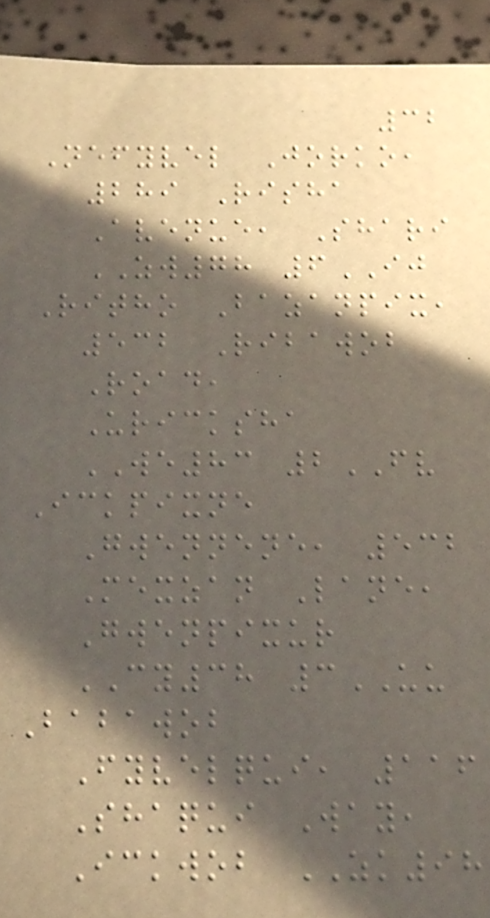32
Nefyvel Jorko,
289 Risha
Avenue, Shari
ZW78 6IJ
Ritho Bazanpix,
532 Ribawob
Road,
Uricksha
WE83 2FV
Ickpixne
Gwennene, 532
Mexzan Lane,
Gwenpixur
CY38 3UU
Babawob
Fyvelqui, 116
Shaqui Way,
Ickwob ZK98
